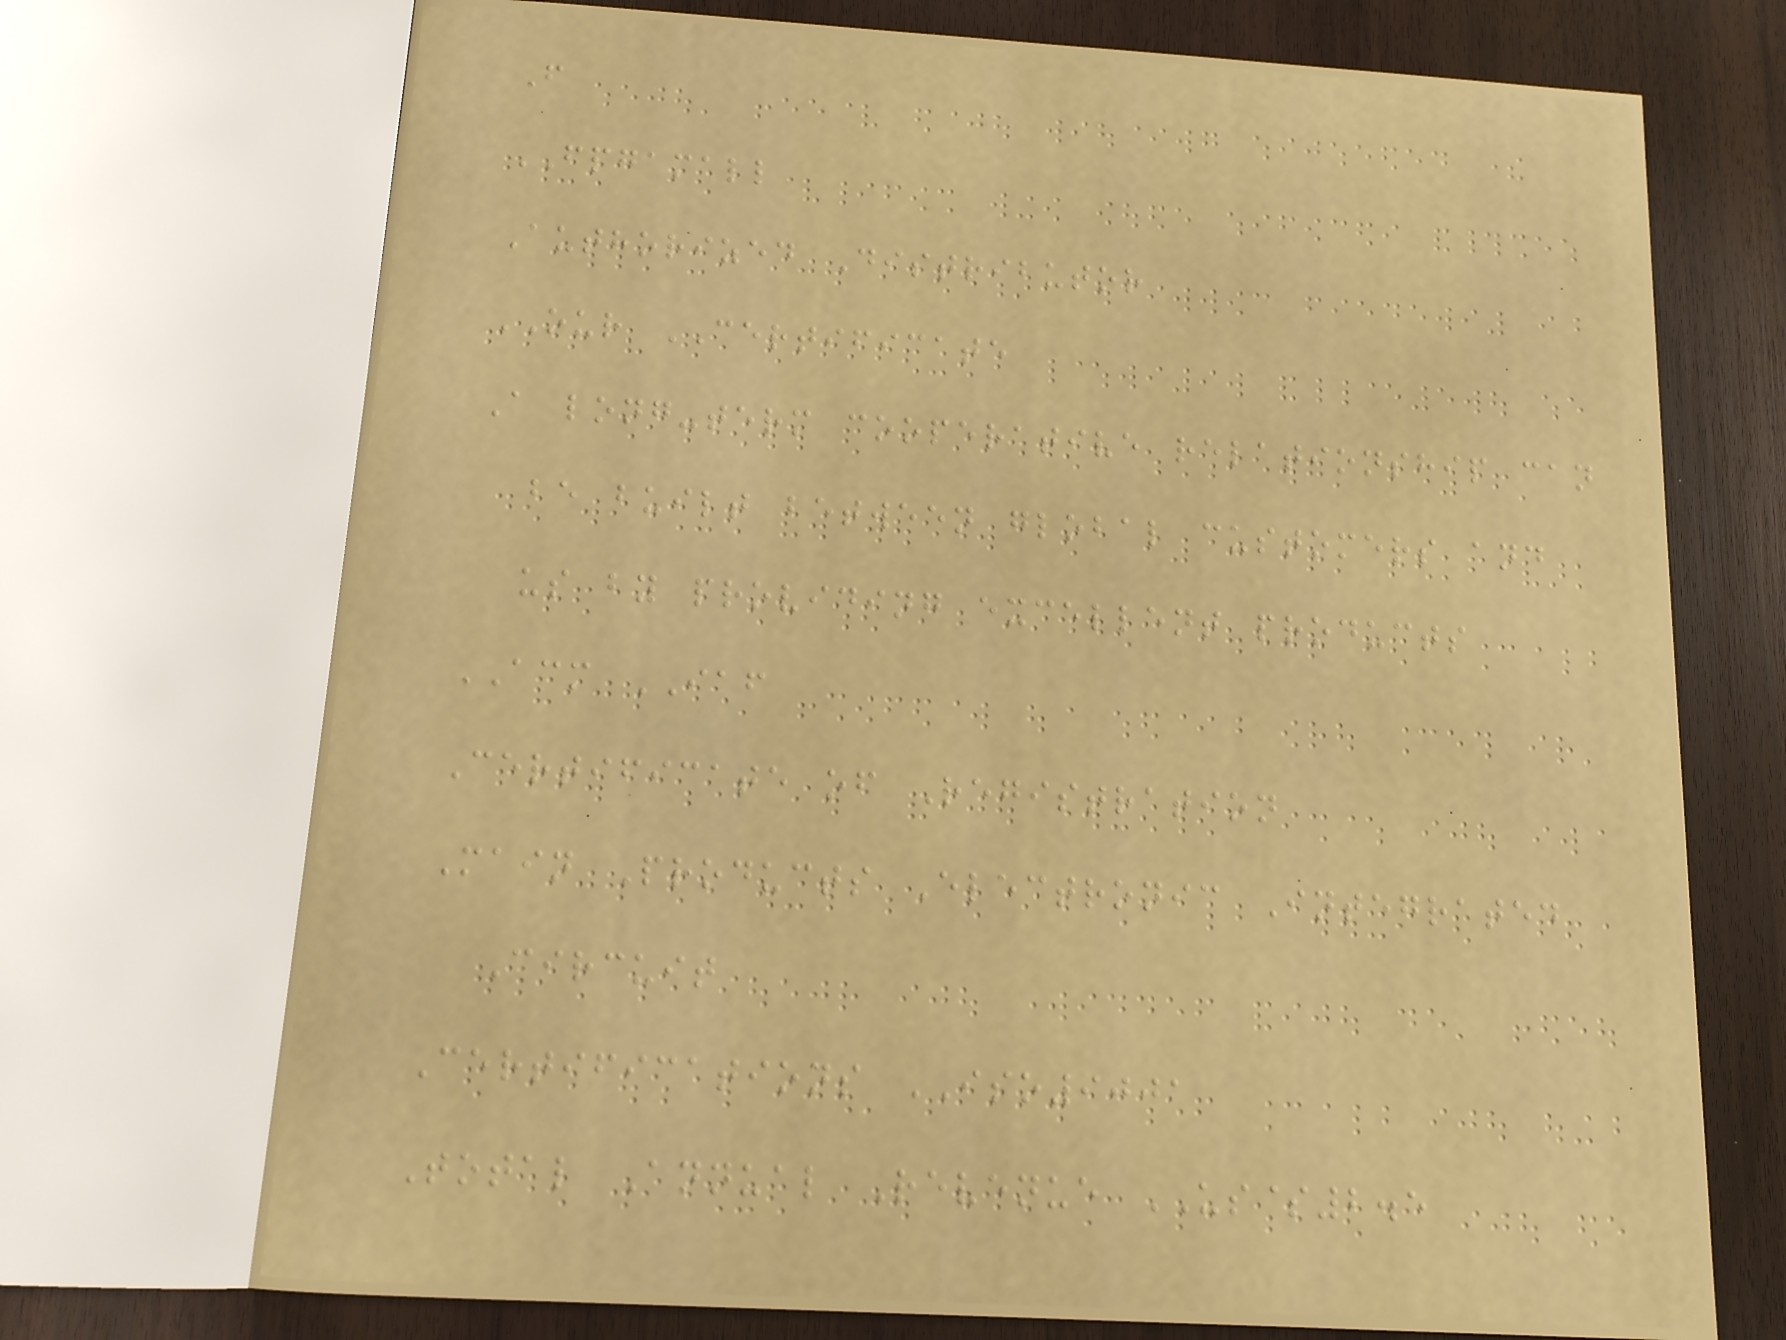F
FPGAMALL
Authorized Distributor
OUR CERTIFICATE
A long-term cooperative relationship can
be built between global customers and
us by providing excellent products
ACM IAF
Certificate of Registration
Main Products Electronic Integrated
Circuit
Certifications ISO9001
Total Annual Revenue US$2.5
